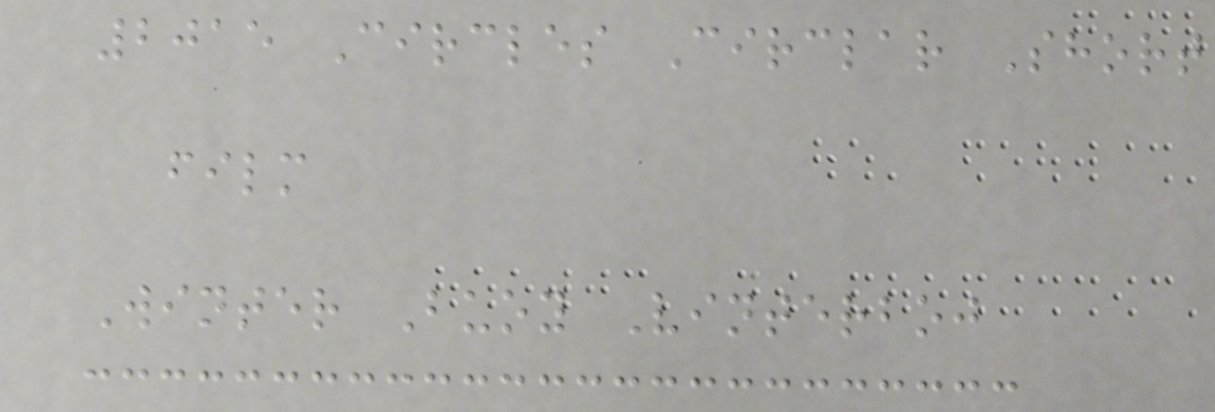2015 Circles Circlar Short
film
Winter Buoy Vinterboj
